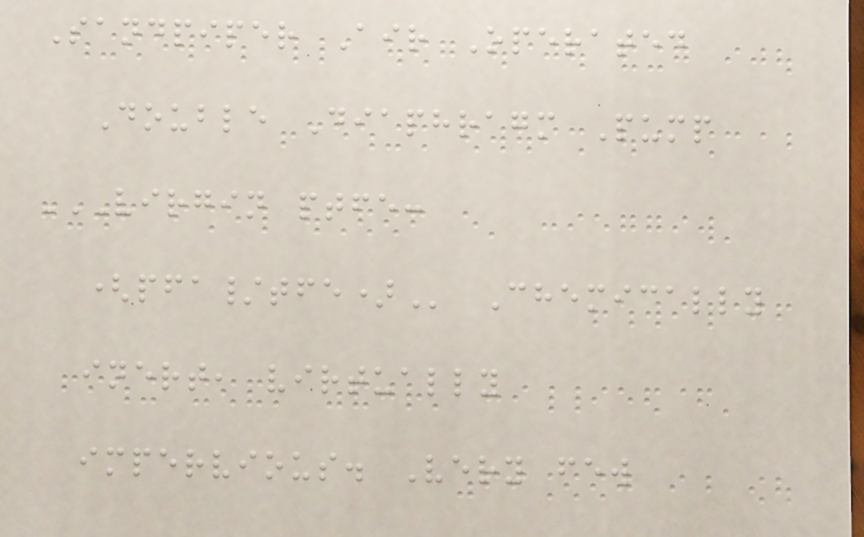Sandpiper Air Operated
Double Diaphragm Pump
VIRGIN PTFE:
(PFA/TFE) Chemically
inert, virtually
impervious. Very few
